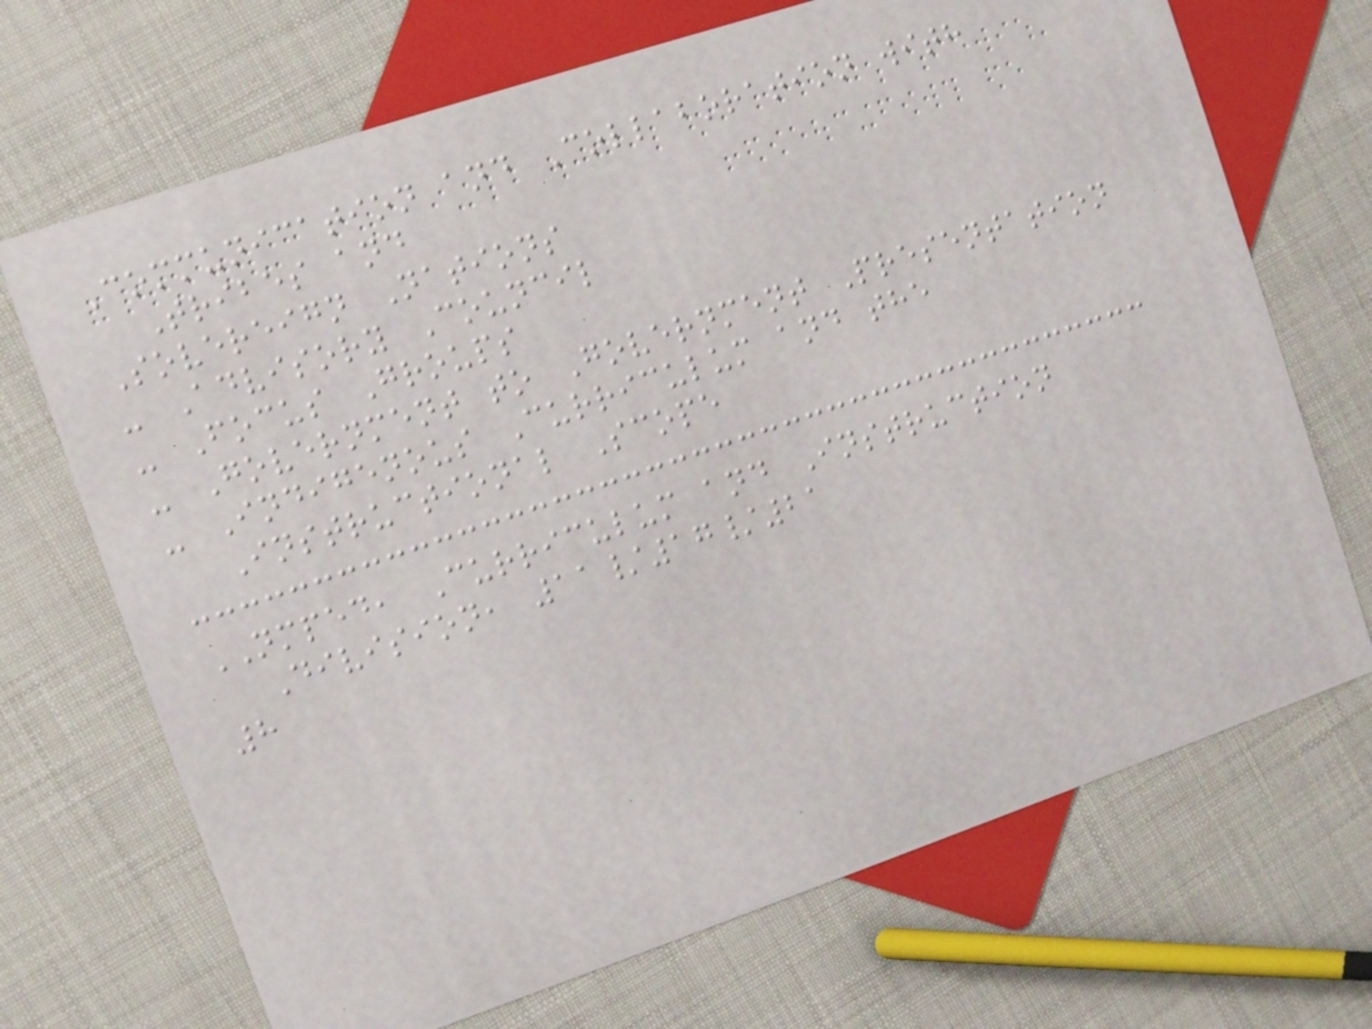Communication and Collaboration with
Tribes and
Sovereign Nations
- Advisory Council
- Focus Groups
- Government to Government Presentation
- Indigenous Curriculum and the
Instructional Scope
NMPED, Curriculum and Instruction
Division, 11/17/21
8
